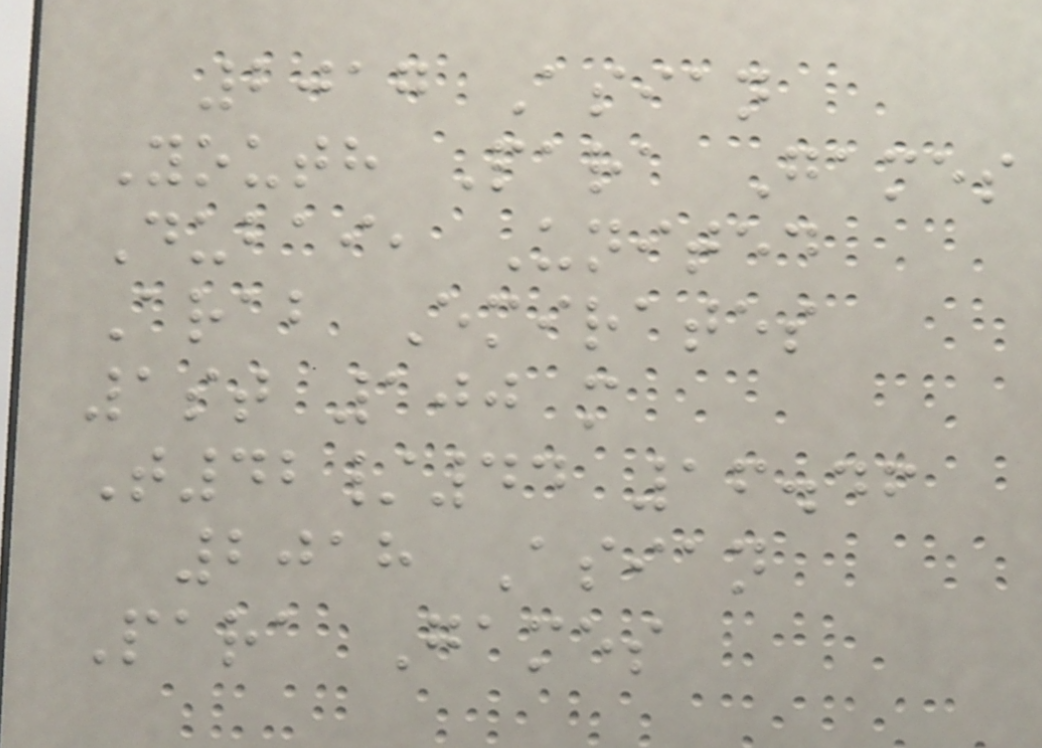2017 Asian
Youth Para Games
Dubai, United
Arab Emirates
1st 100 m
T42/44 16.46
2018 Asian
Para Games
